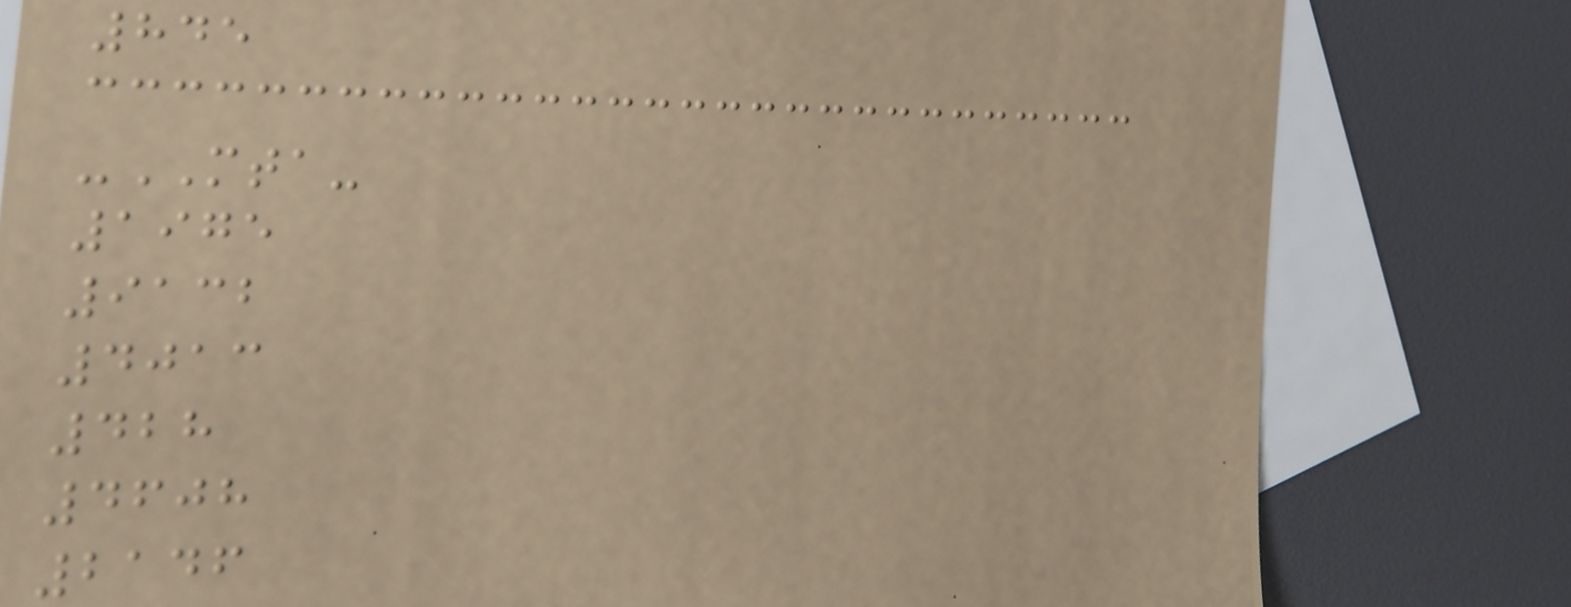845
-MTA-
1975
9132
4013
428
4608
2146
